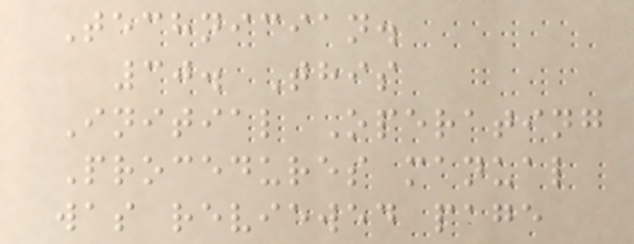Technician.
30. This
Initial Operating
Procedures manual
was reviewed page
